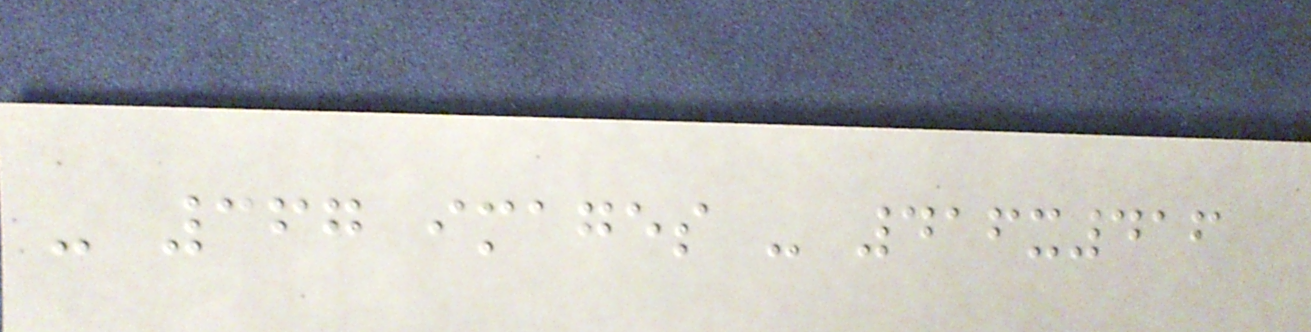- 367 images - 416x416
